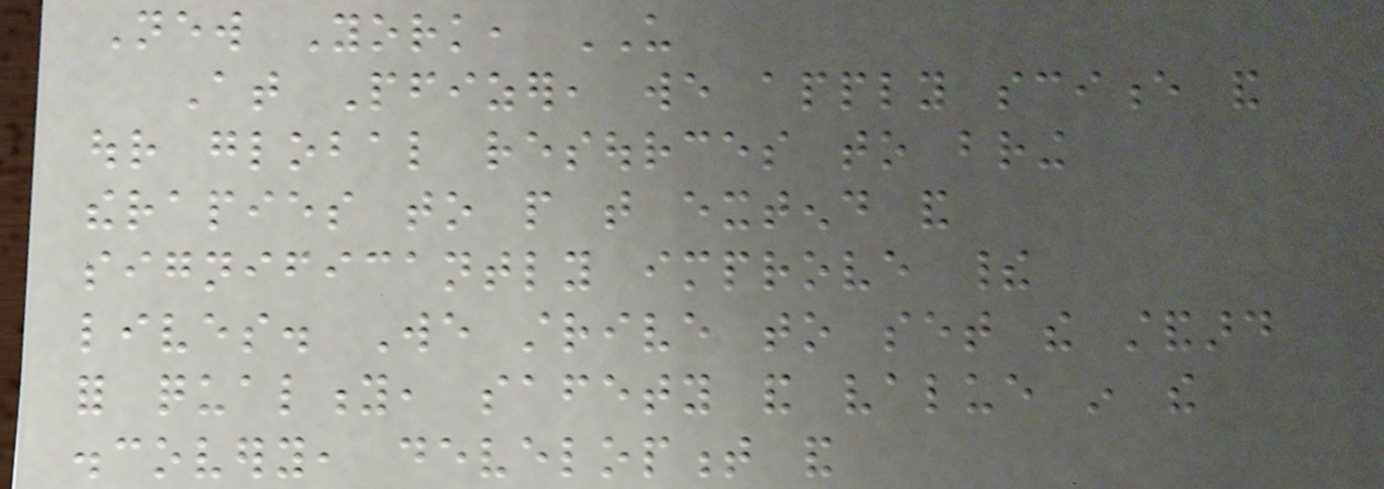New York, US
At Pfizer, we apply science and
our global resources to bring
therapies to people that extend and
significantly improve their
lives. We strive to set the standard
for quality, safety and value in the
discovery, development and
